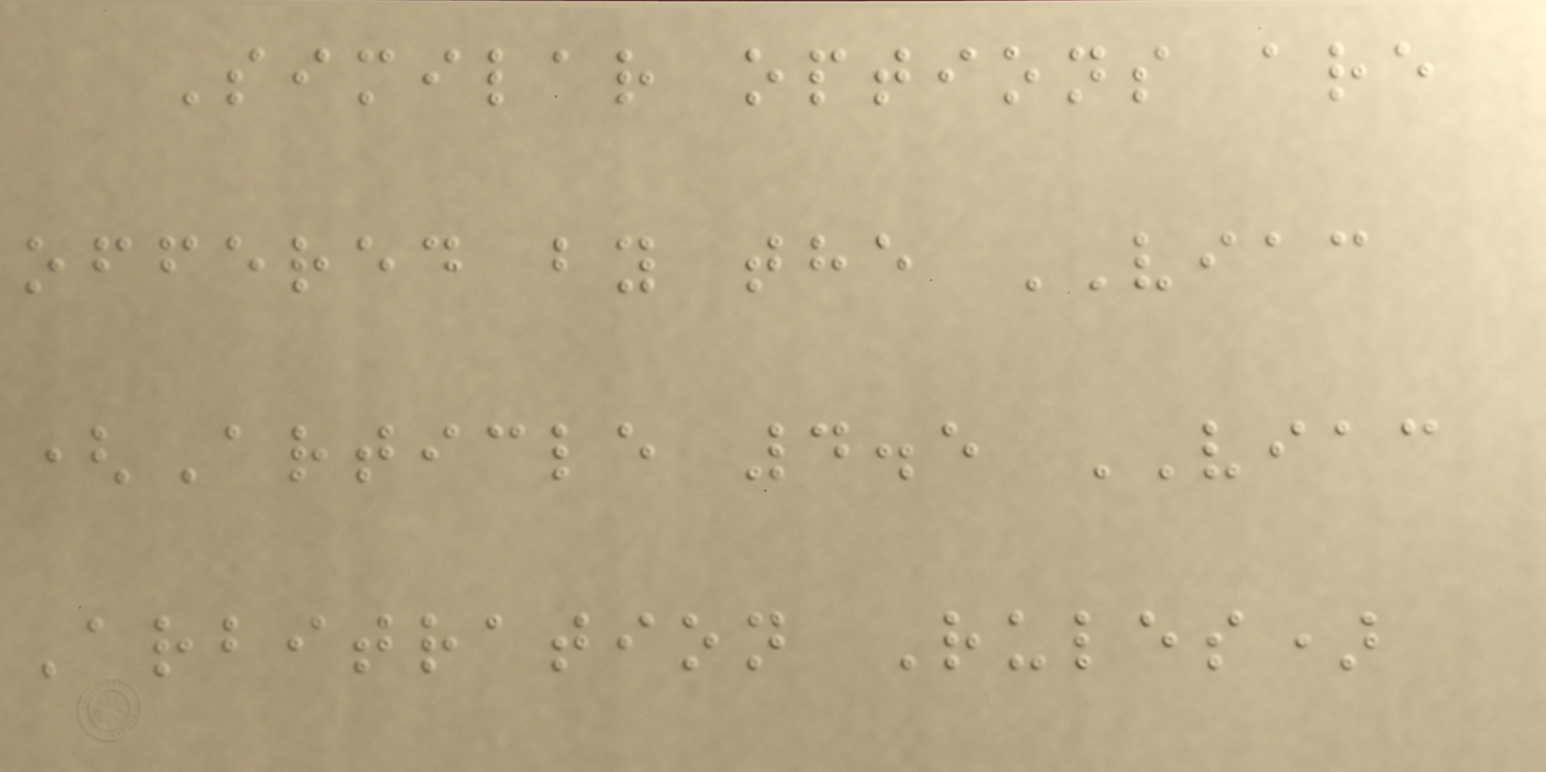Similar options are
offered by the VIAC
(Article 4.5 VIAC
Arbitration Rules)
